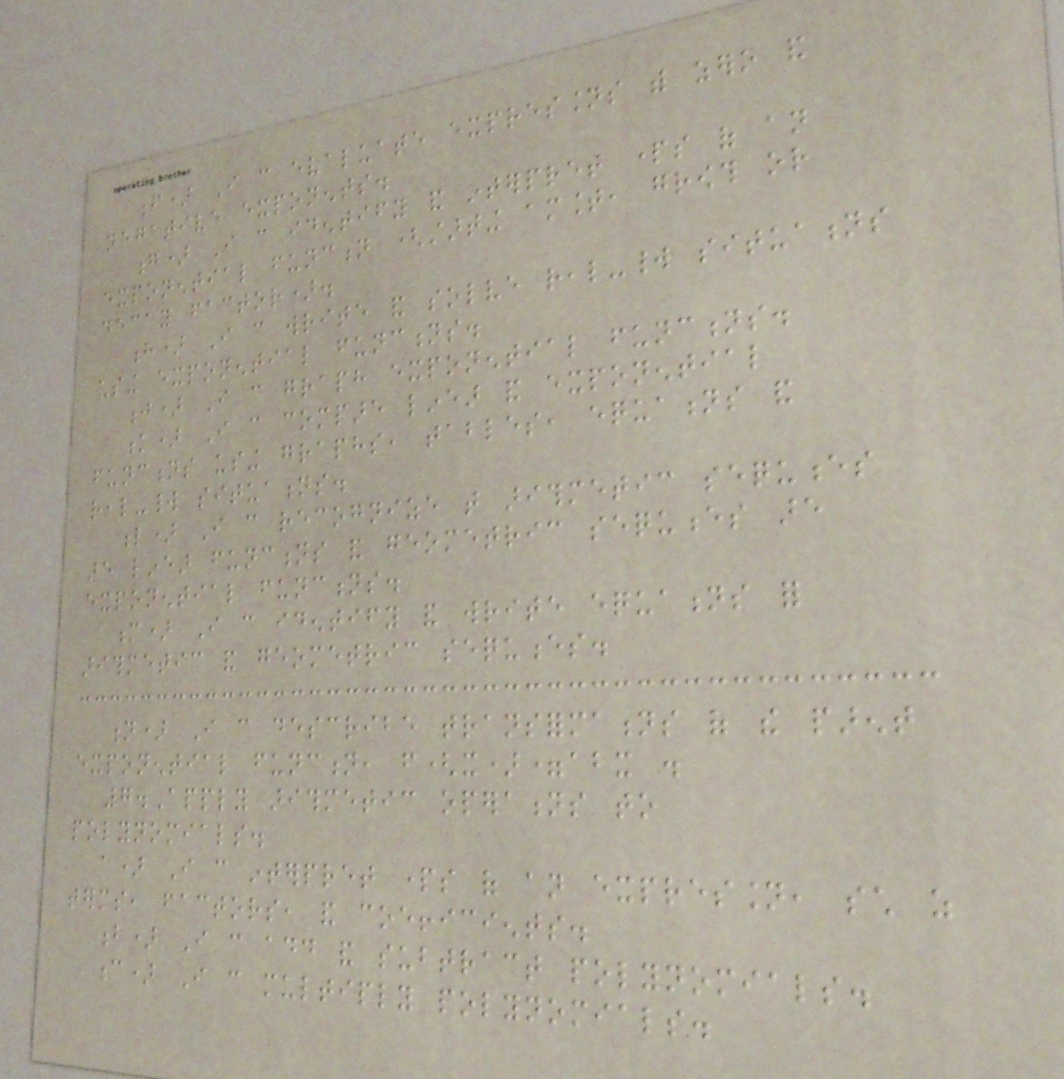f) I can evaluate expressions with zero and
negative exponents.
g) I can identify and interpret parts of an
exponential function (starting amount, growth or
decay factor).
h) I can write and solve real-world situations
using exponential functions.
j) I can graph exponential functions.
k) I can compare linear and exponential
functions using graphs, tables, equations and
real-world situations.
l) I can recognize that arithmetic sequences
are linear functions and geometric sequences are
exponential functions.
m) I can identify and write equations for
arithmetic and geometric sequences.
n) I can describe transformations of the parent
exponential function, f(x)=abx .
7.Apply arithmetic operations to
polynomials.
a) I can interpret parts of an expression, such as
terms, factors, and coefficients.
b) I can add and subtract polynomials.
c) I can multiply polynomials.
